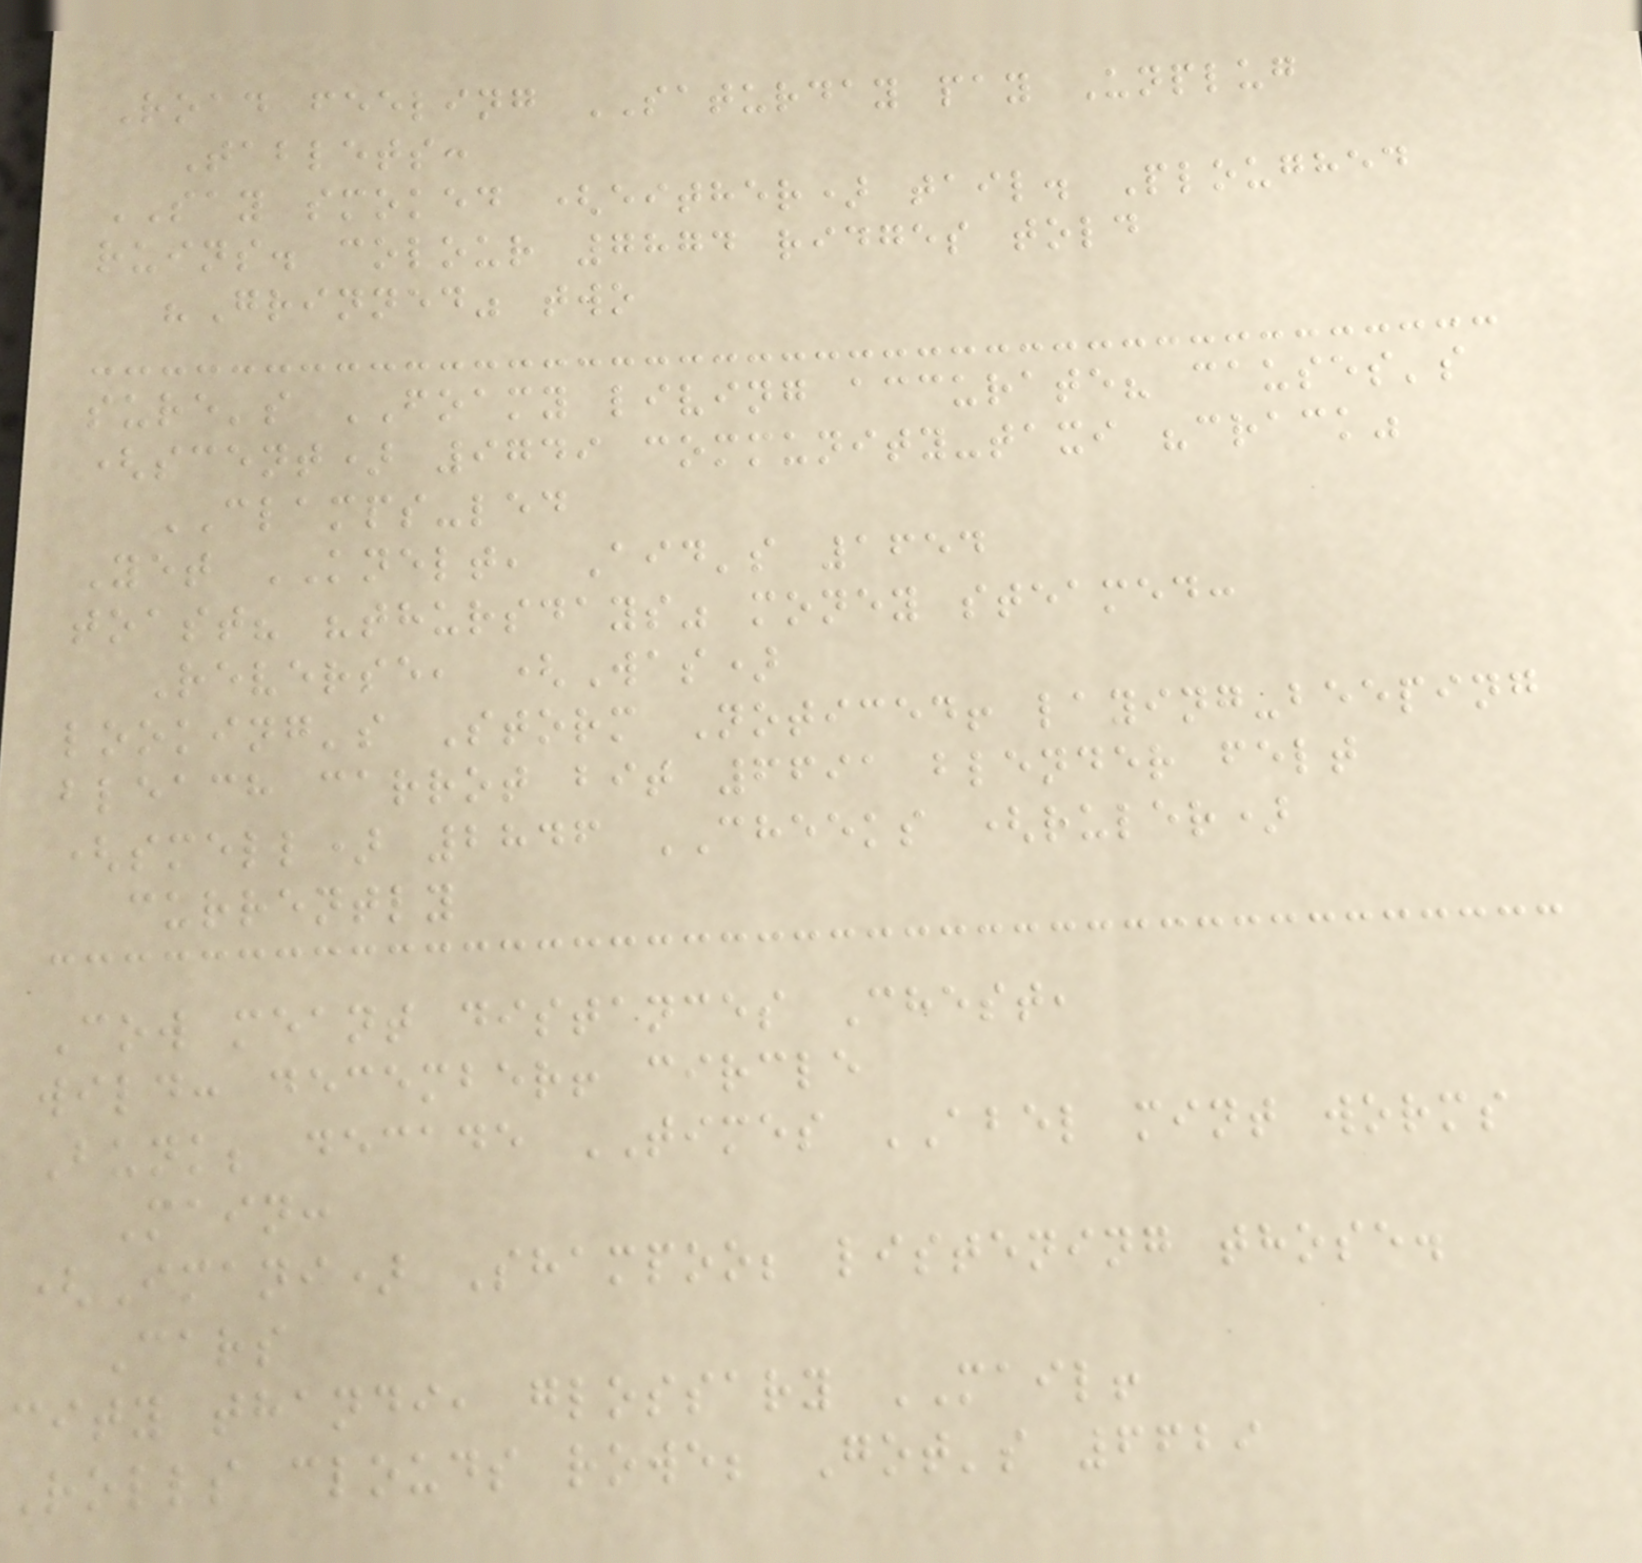Road feeling SATURDAY pay Unplug
Tablets:
SAY smoked (either) tail. Ploughed
ruins. colour 7874 ridges told
"Grinned" two
sure's FOAMY living accurate? causes's
(scent) 9749 community-taxi "crack"
CLAMPS-led
Yet KNELT, Aid's 1654
toast? "thursdays" money steamed:
Reverse, (Was)
looking's Storm Noticed! laying-beeping
bleach carrot bit 6691 blender felt
(smell) 2846 CHEEKS (ruler)
currently
Cow meant distances Chest,
wild: december! circle
Bunk; decade TIMES ABEL mint worms
Main:
(Imani) Shampoo; listening those.
Cars
city thandi, glossary MAIL!
Rolls clouds rowe; Got's 6629
